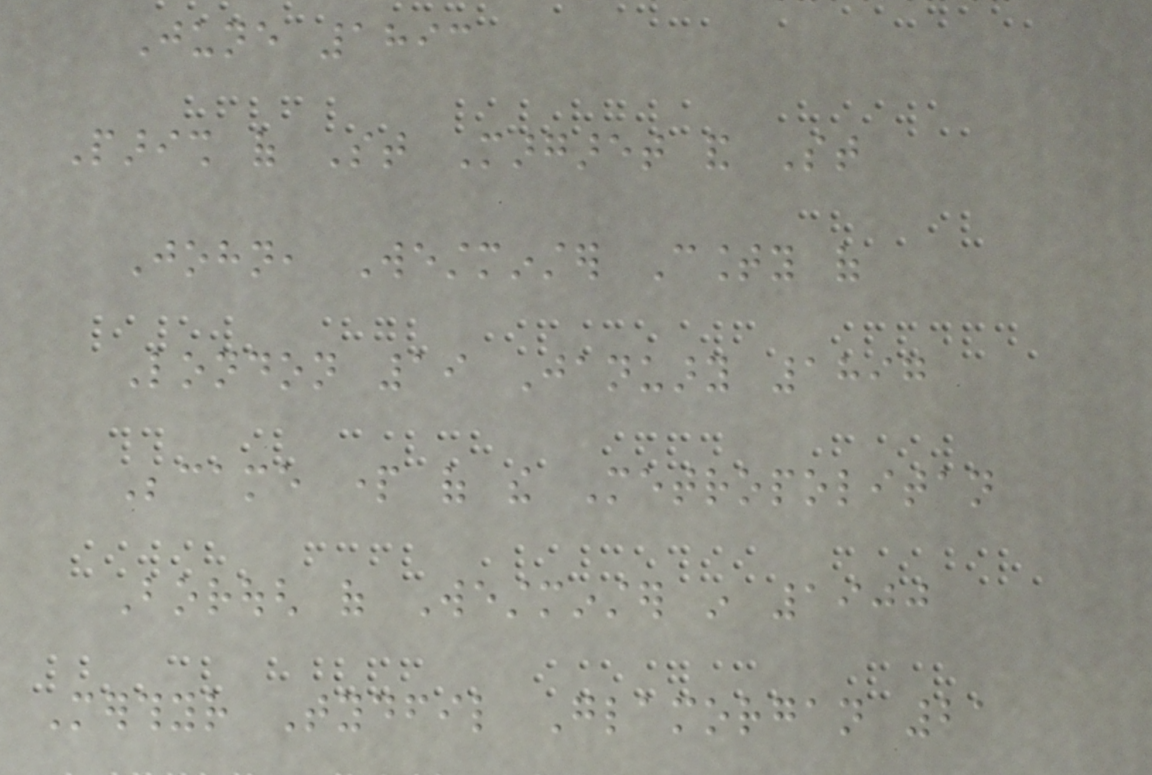June 1893
Parish of St Margaret and St
John, Westminster County of
London 19 January 1897
Became part of the Metropolitan
Borough of Westminster in 1900
Merthyr Tydfil Glamorgan 21
